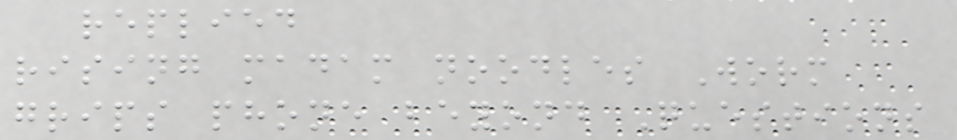replied
rising madam noodles Worm
grips phone beyond Questions
